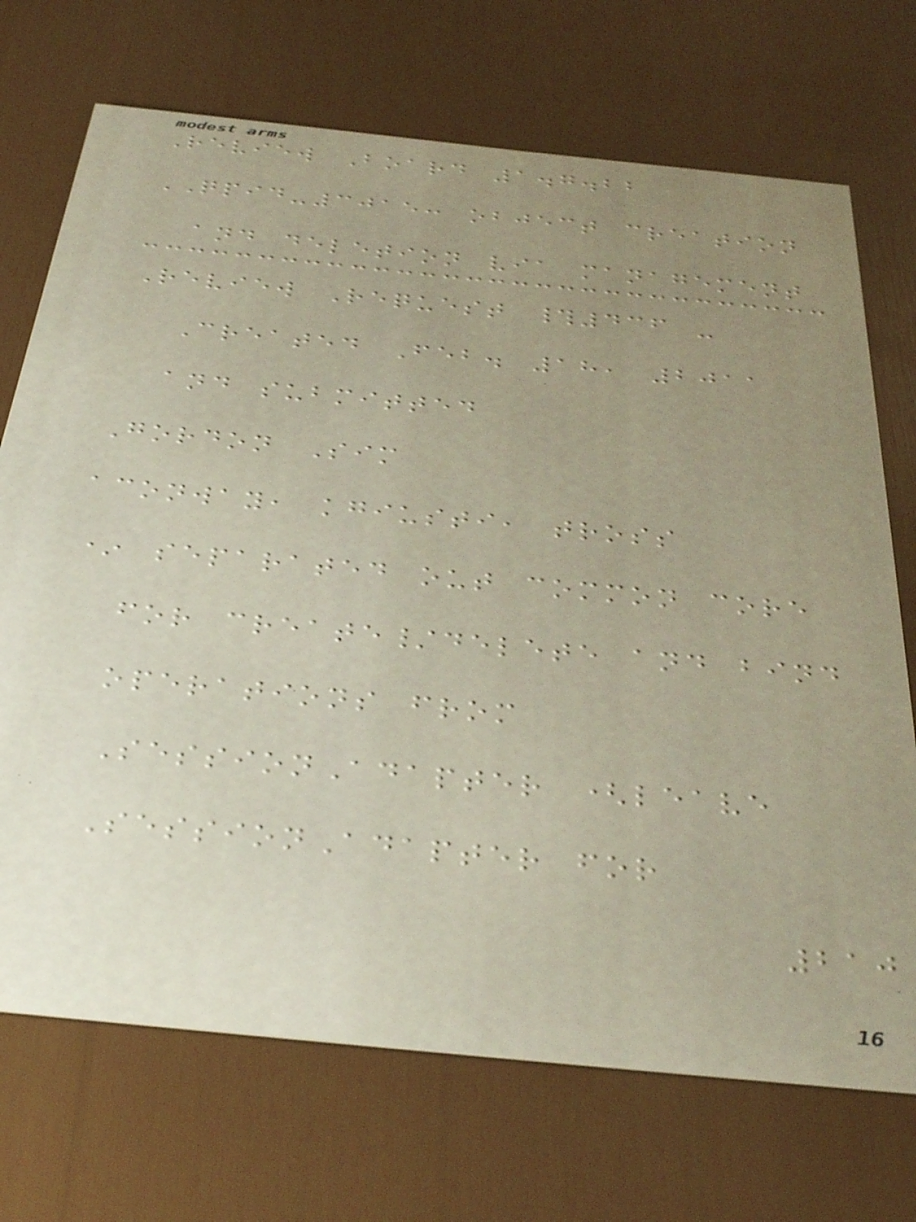Review Board 1.7.22
QPID-3015: object creation
and deletion via management
Review Request #436 -
Created Feb. 18, 2011
and submitted
Gordon Sim
aconway, kgiusti, tross
* separated out common core
for create/delete and bind
operations from
SessionAdapter (leave
SessionAdapter for
210
